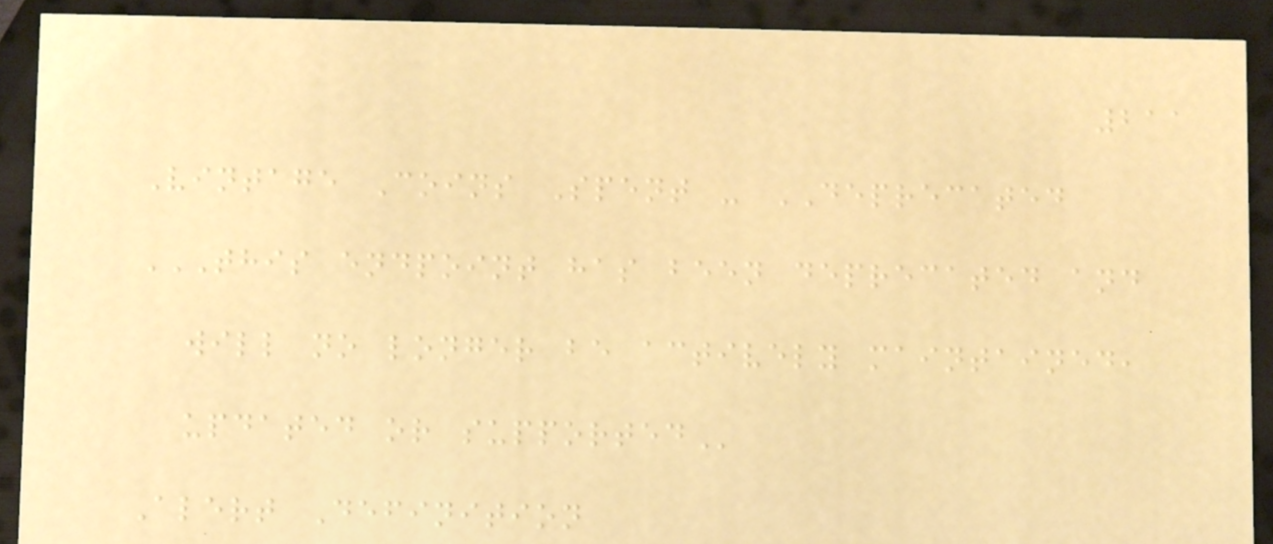211
Vintage Coins Spent - DEPRECATED
THIS ENDPOINT HAS BEEN DEPRECATED AND
WILL NO LONGER BE ACTIVELY MAINTAINED,
UPDATED OR SUPPORTED
Alert Definition
